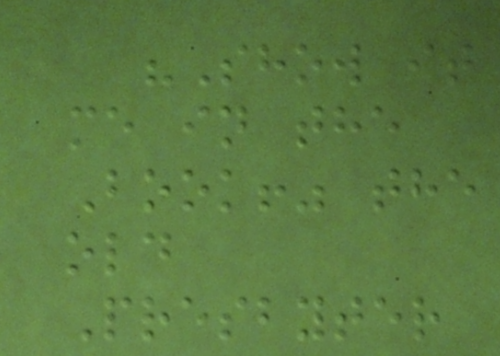"Show it
me in the
Book!" the
old
Presbyter
